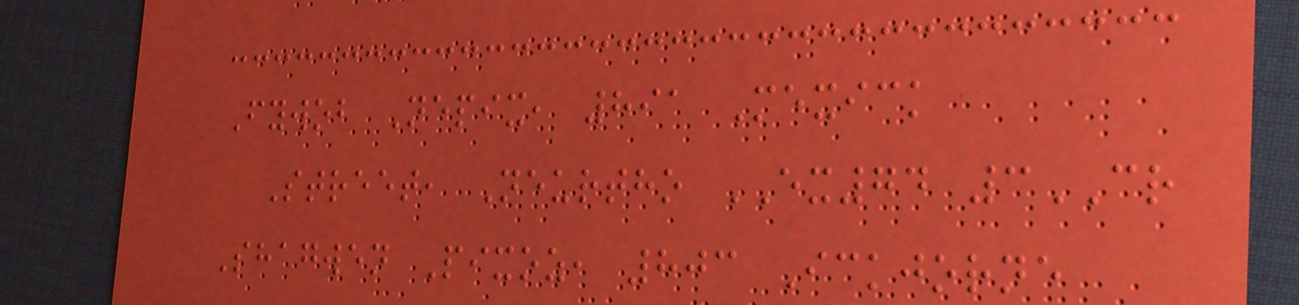Fywob Nepix, 891 Mexick
Street, Neurtho EX74 3CR
Shagwen Pixoz, 803 Ickjorne
